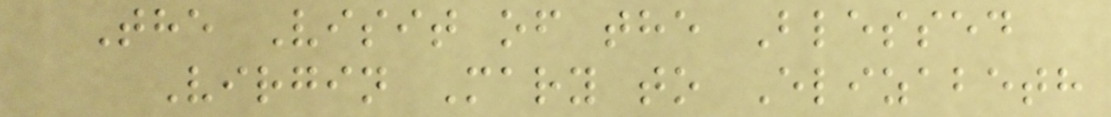The Visit of the Blessed
Virgin Mary to Elizabeth
